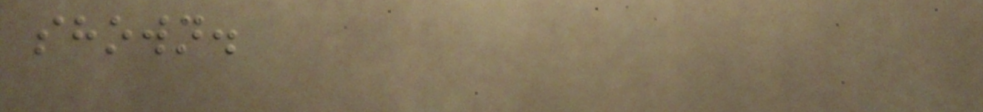shown.
